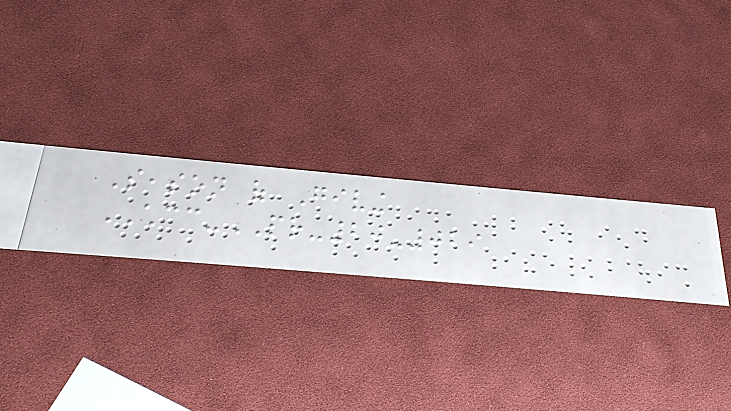Season of Giving
CHCC-PR-20-029
